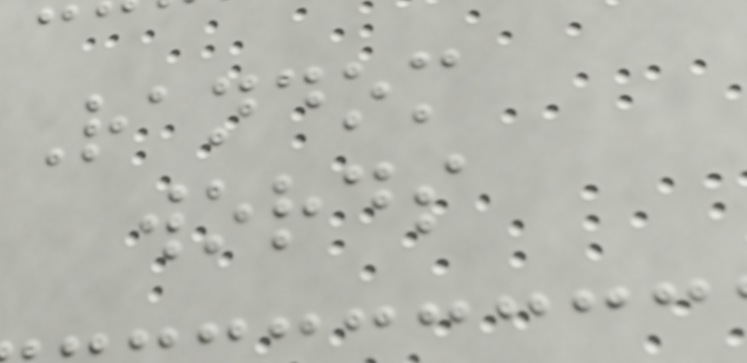Random
words
